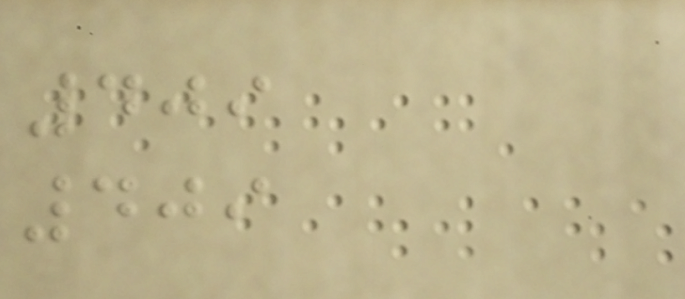409
409
